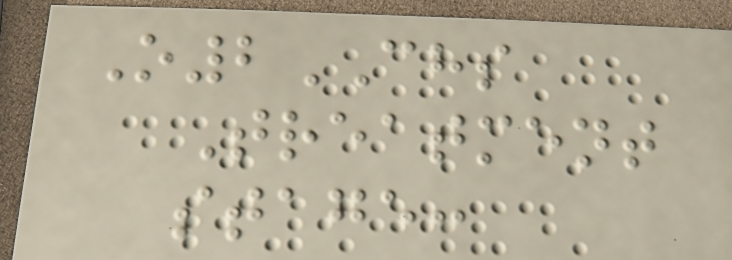O2CHS
Treatment
stage:
